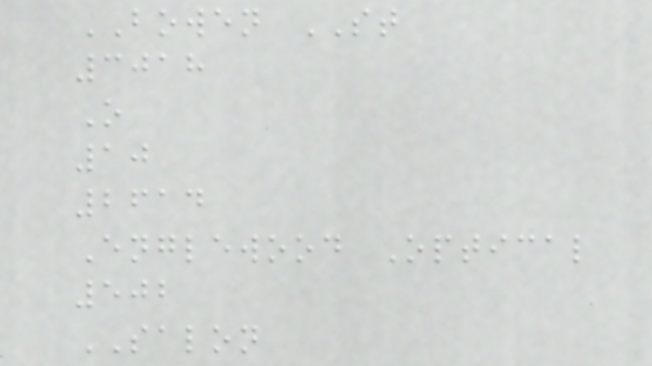BOWEN ST
3018
O
10
2614
Englewood Optical
502
SALON
